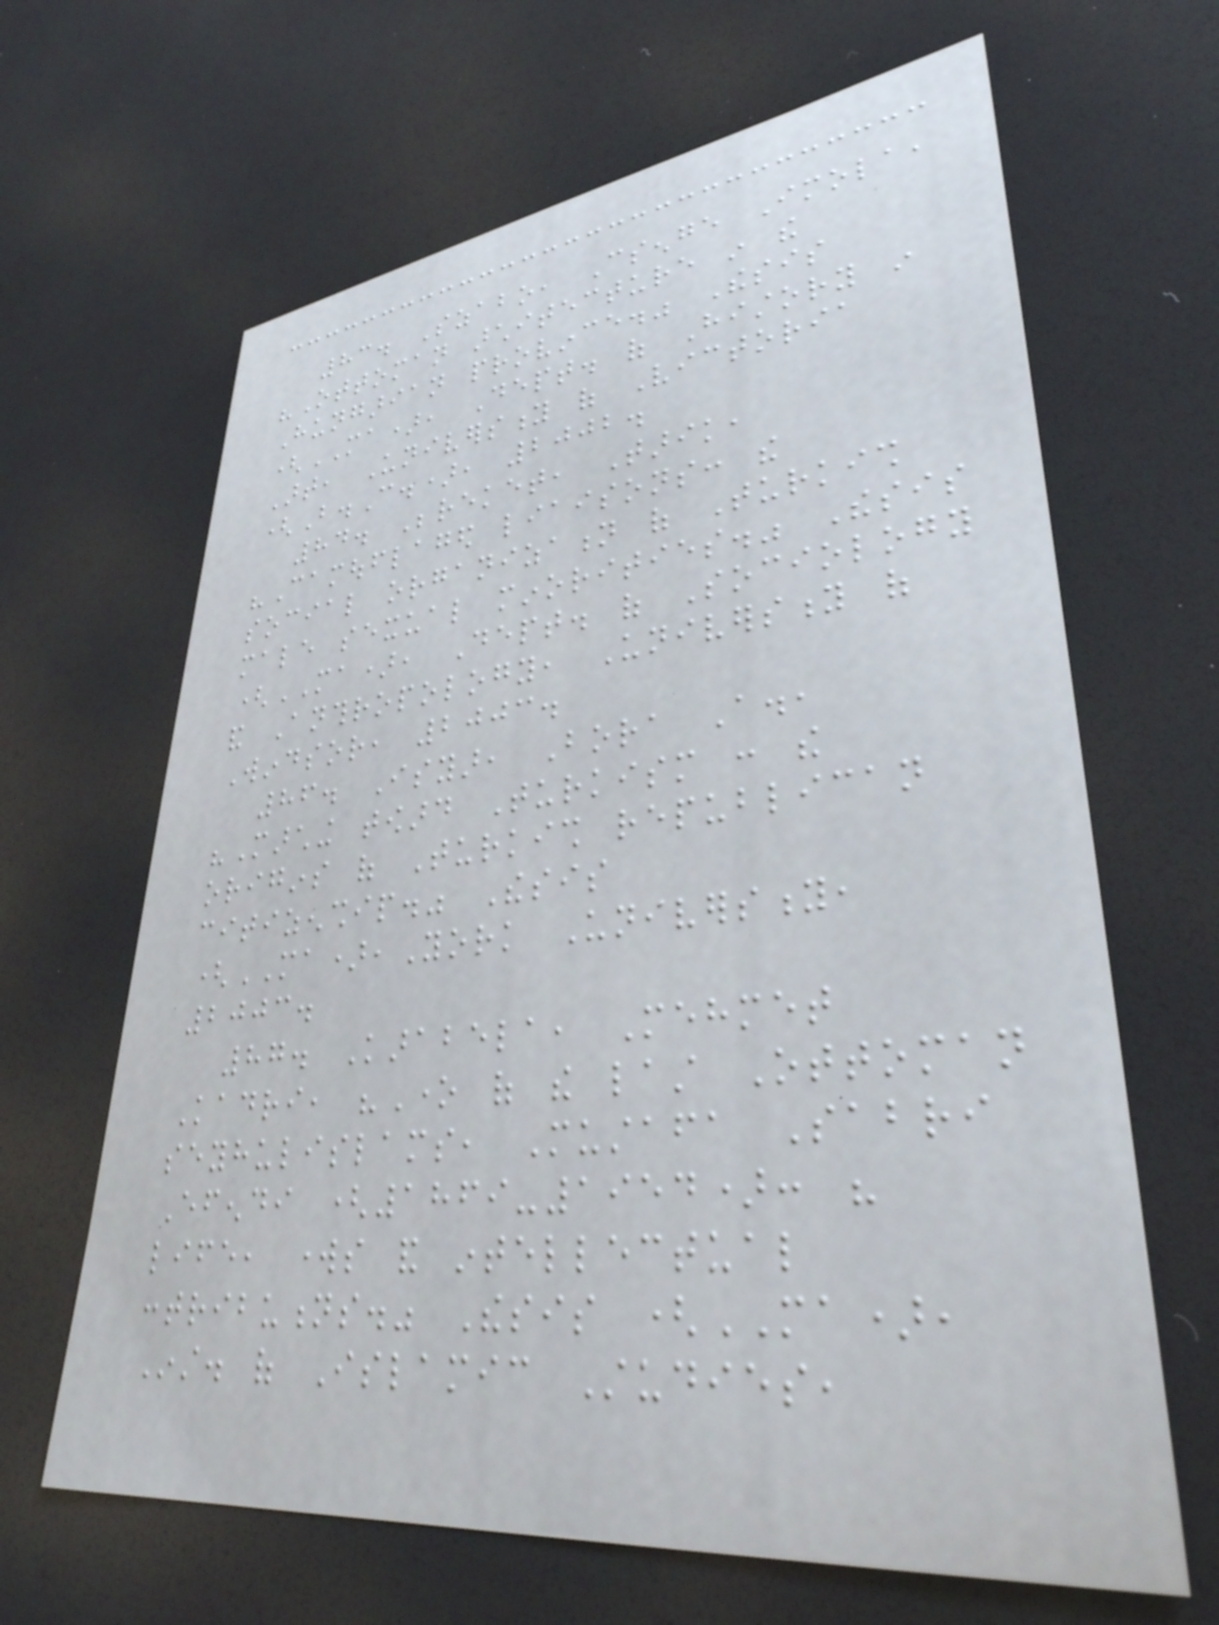83. Szabo, Csenge Imola,
"Ottoman architecture in the
Hungarian province." Thesis
(MA), Dept. of History in
Art, University of Victoria
(B.C.), 2002.
84. Bereket, Tarik,
"Camouflaged liaisons: the
social organization of Turkish
male sexual minorities." Thesis
(MA), Dept. of Sociology
and Anthropology, University of
Windsor, 2003.
86. Isyar, Bora A.,
"Marching toward Turkism : the
origins of Turkish republican
citizenship." Thesis
(MA),York University,
2003.
87. Karabela, Mehmet
Kadri, "One of the last Ottoman
seyhulislams, Mustafa Sabri
Efendi (1869-1954): his
life, works and intellectual
contributions." Thesis (MA),
Inst. of Islamic Studies,
